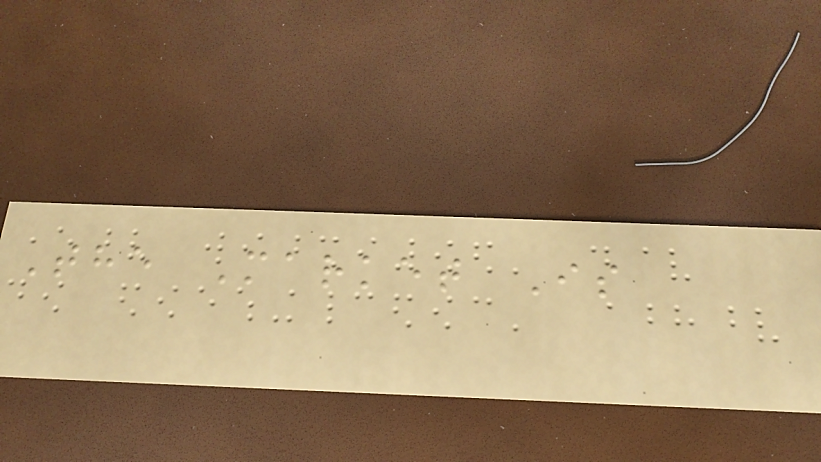The Market Is
